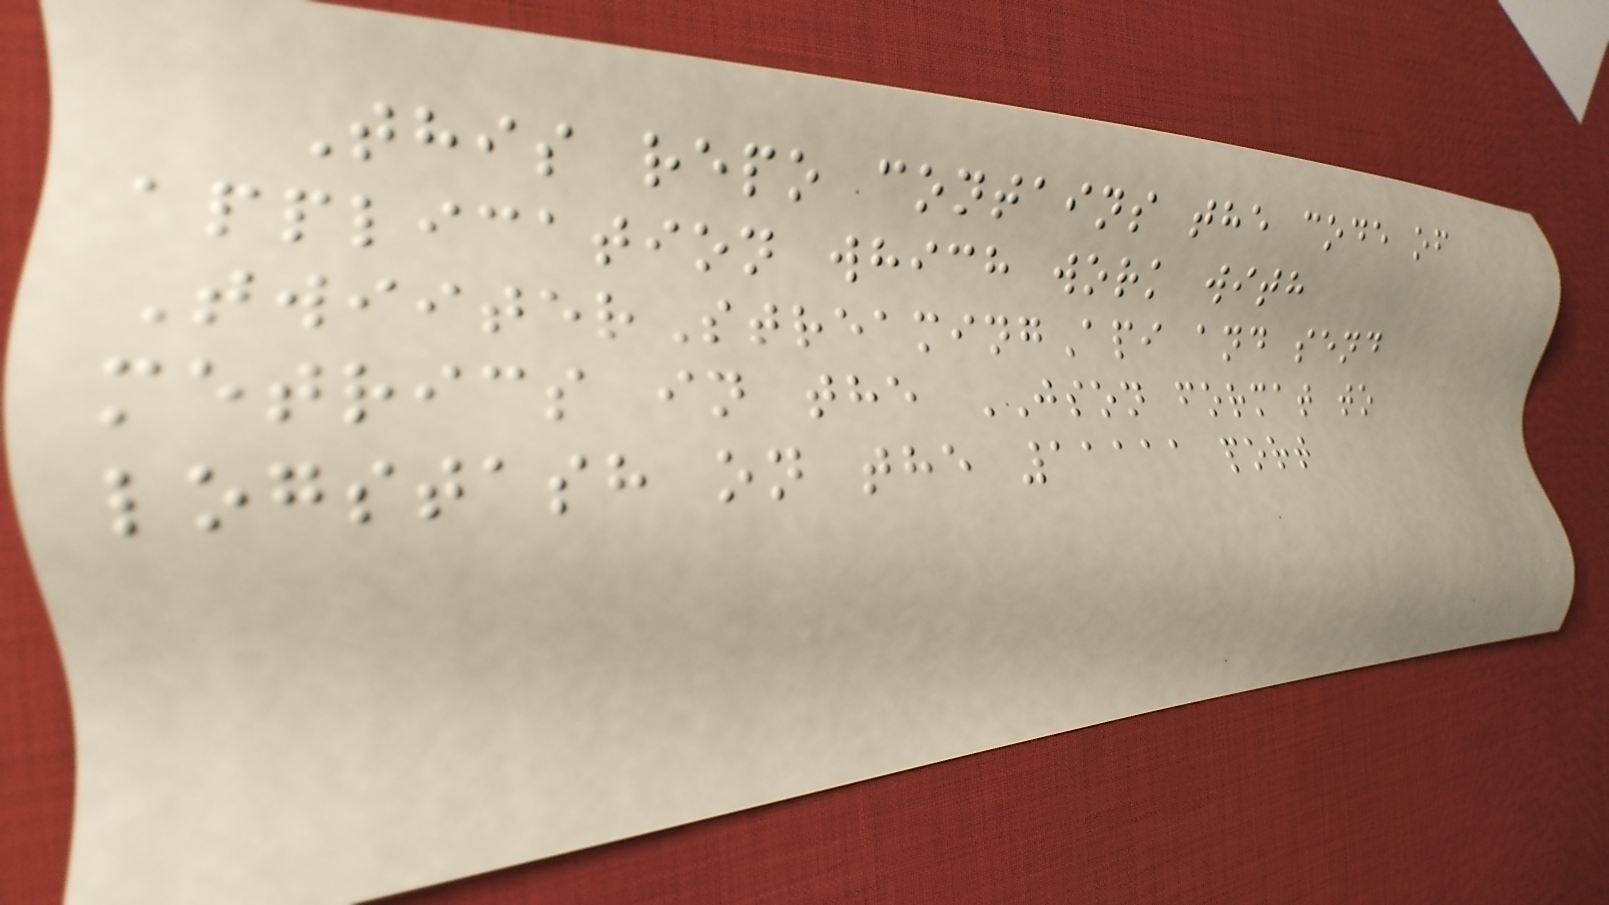This repo contains the code of
application which work with
TwiiterStreamingApi and send
metrics in the JSON format to
logstash on the 11111 port
